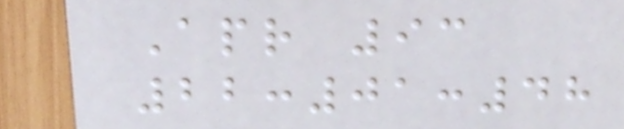Apr 93
22:01:48
